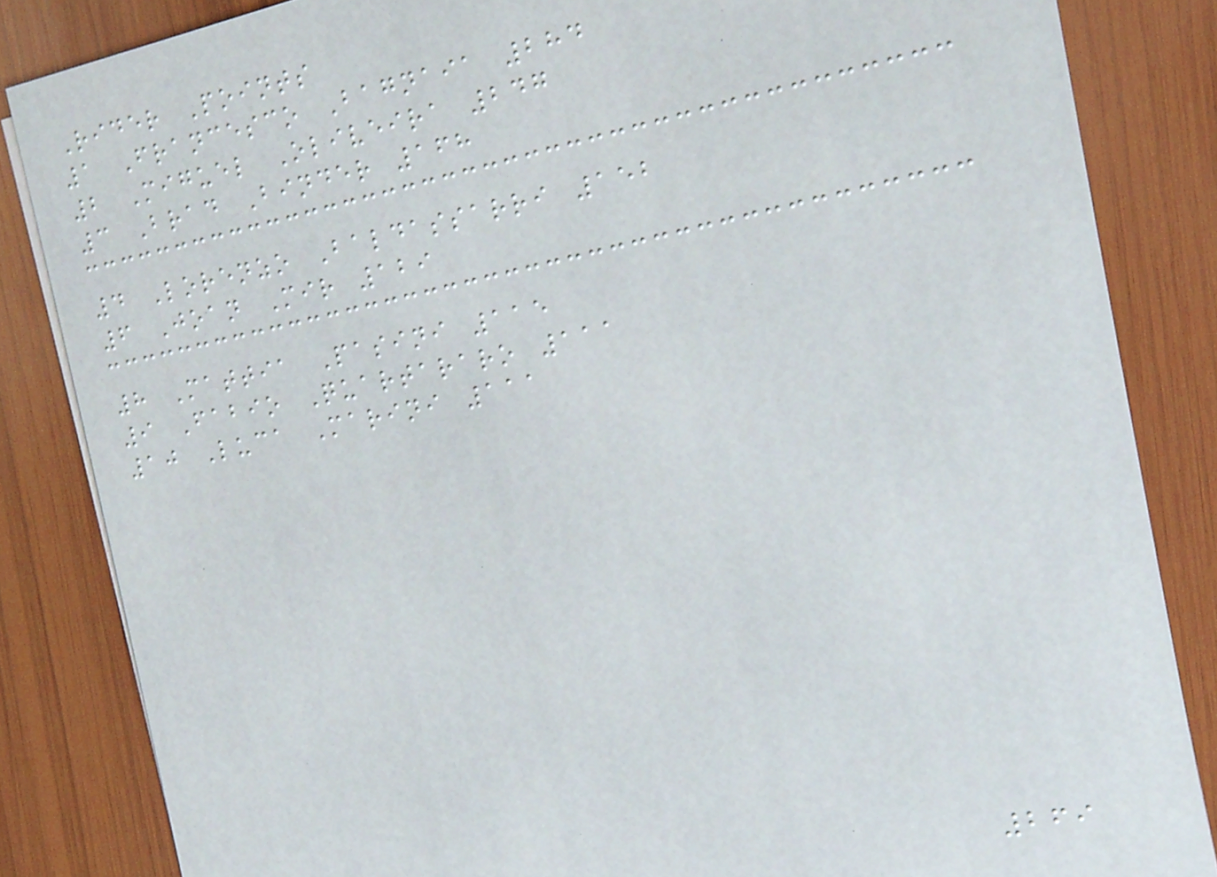Rider Points
1 Francesco Bagnaia 284
2 Miguel Oliveira 247
3 Brad Binder 168
4 Lorenzo Baldassarri 152
6 Joan Mir 129
8 Mattia Pasini 115
9 Fabio Quartararo 111
10 Luca Marini 111
269
